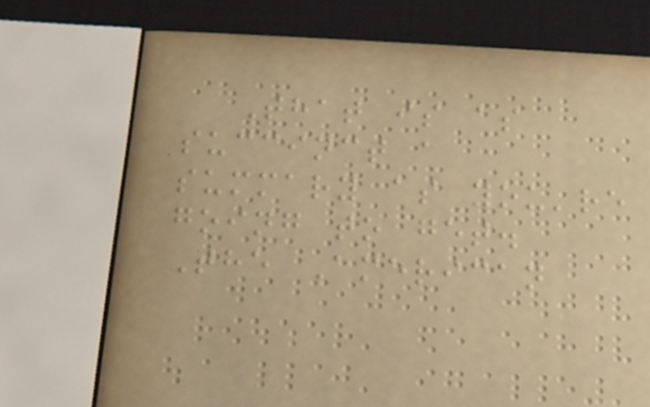That is as
succinct a
summary as you're
going to get.
The American
